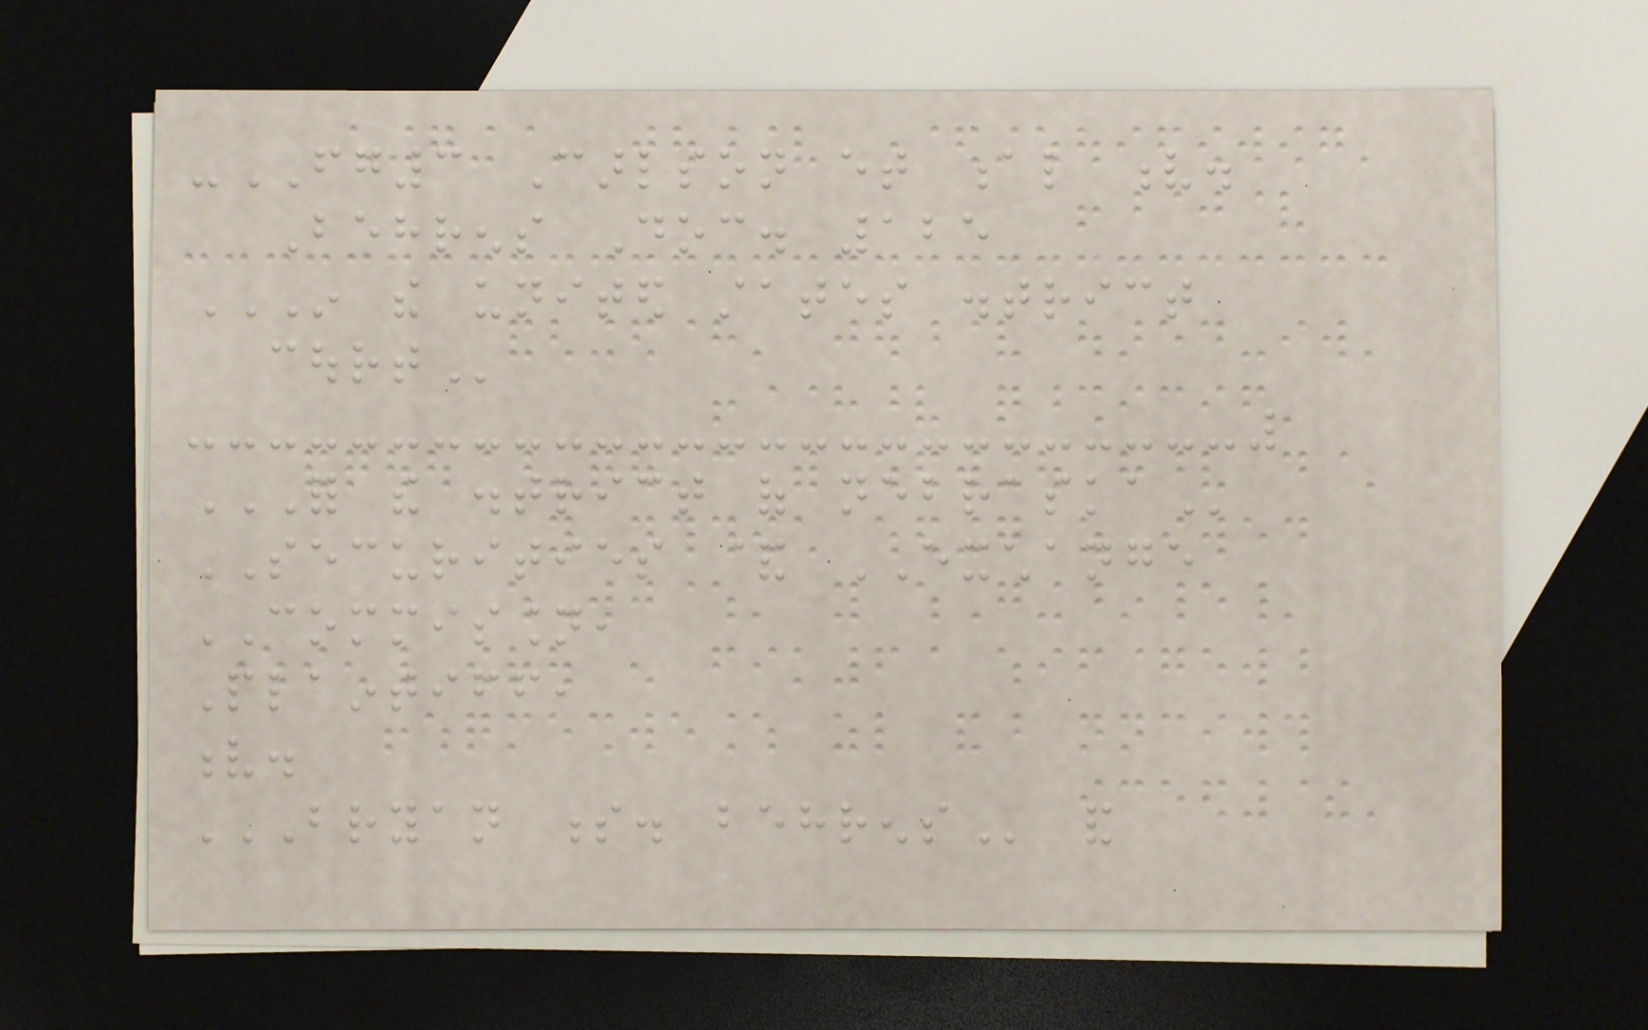-FG3 Carlson et al v.
Behrens Doc. 125
IN THE UNITED STATES DISTRICT
COURT
FOR THE DISTRICT OF NEBRASKA
SECURITIES & EXCHANGE
COMMISSION,
Plaintiff,
v.
BRYAN S. BEHRENS and
